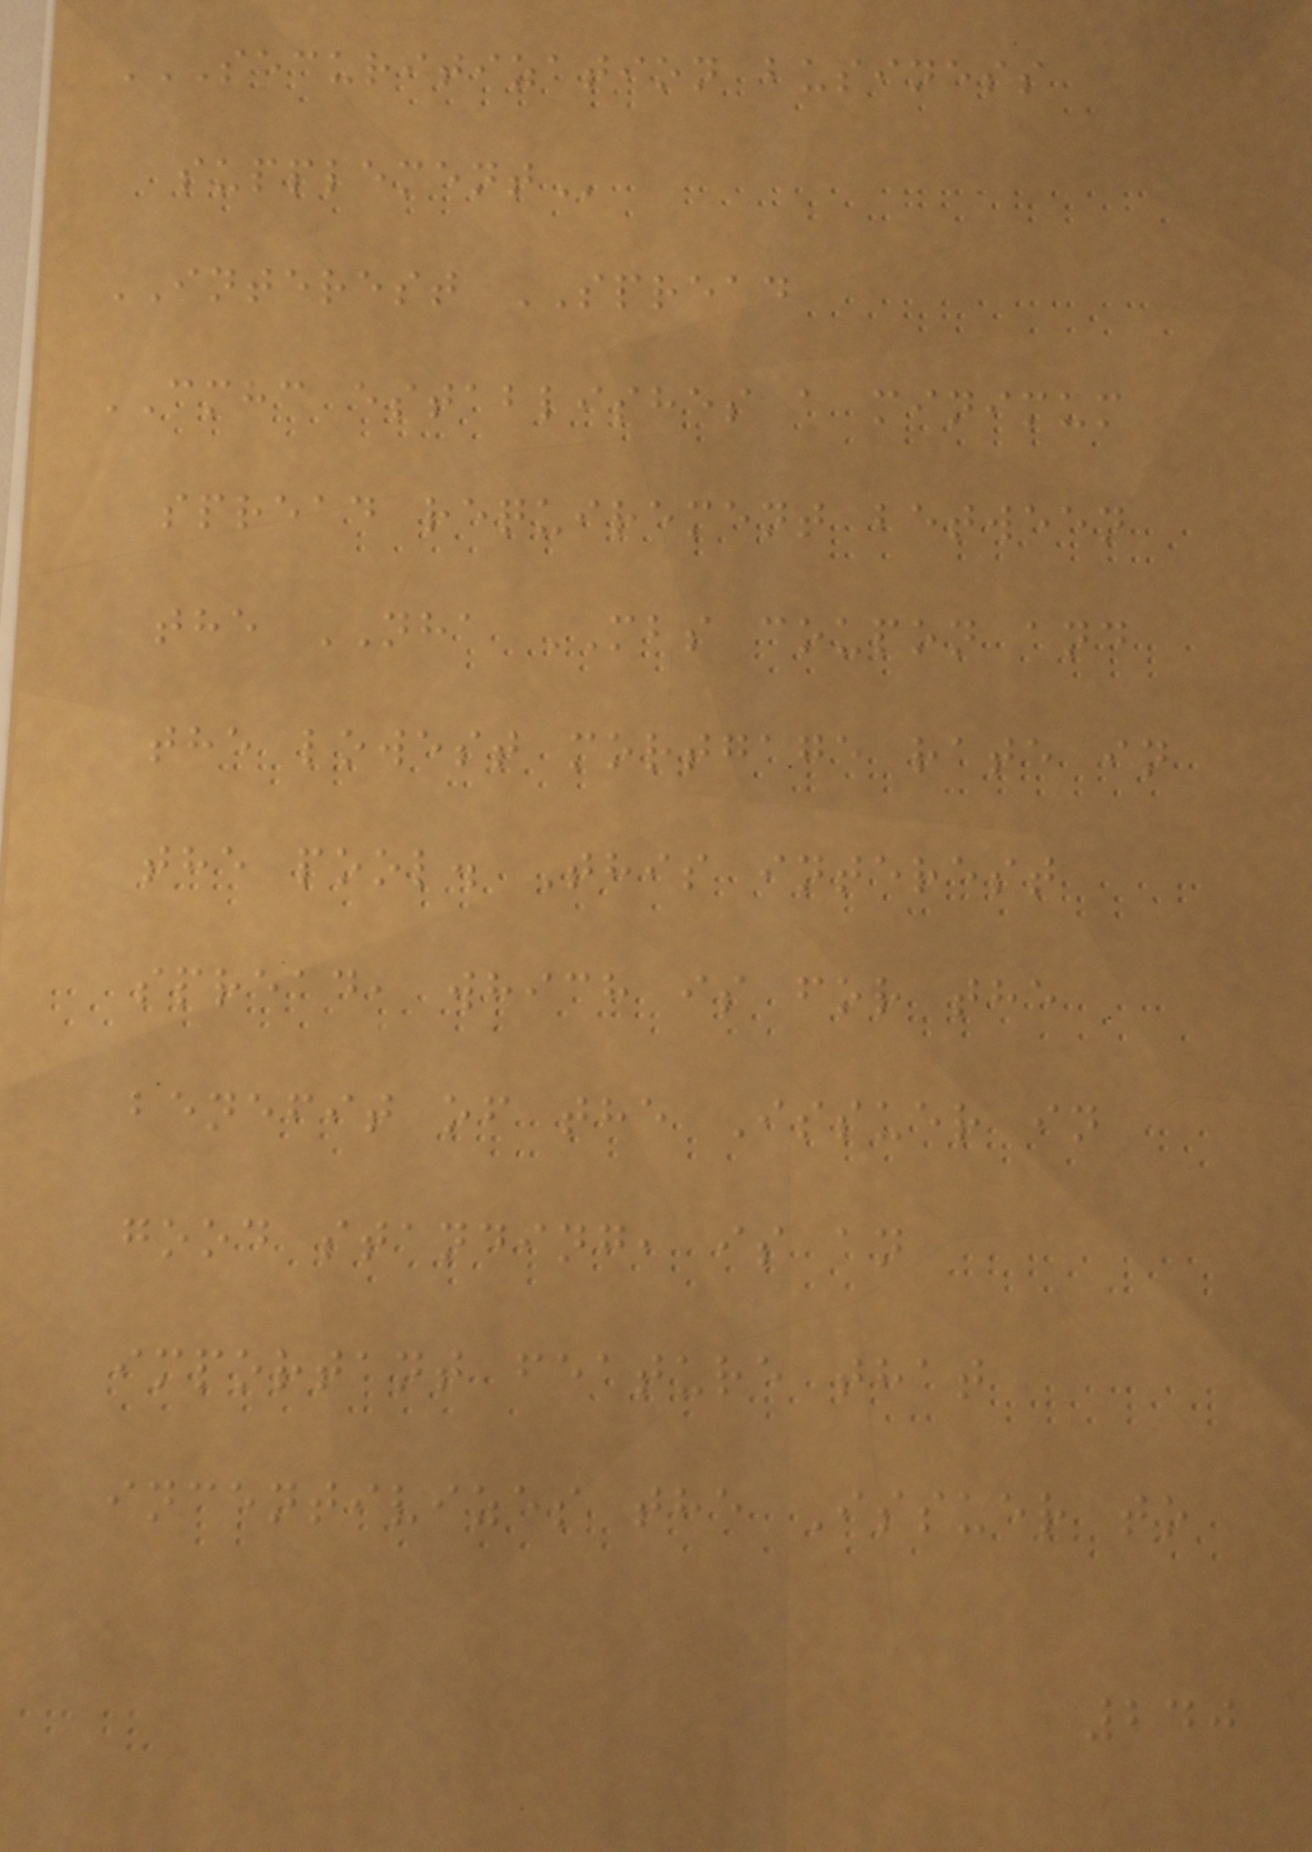SECURITIZATION BUSINESS
SUPPLEMENT
INTEREST SPREAD
CMHC establishes a minimum
spread requirement between
the NHA MBS coupon and
the lowest mortgage rate in
the pool. This interest
spread, which is for the
benefit of the Issuer in
good standing, is an
important feature that
incentivizes the Issuer to
240
